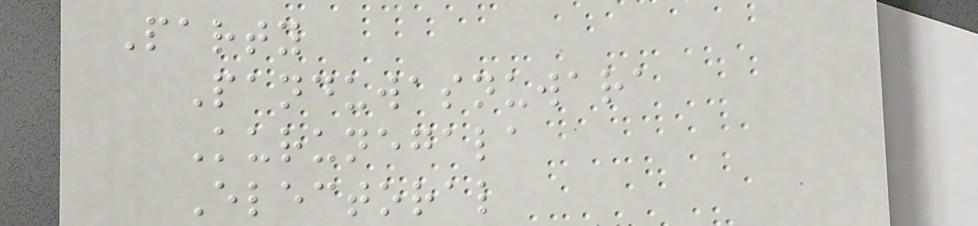Party
Panduwasnuwara
Kurunegala
Electoral
